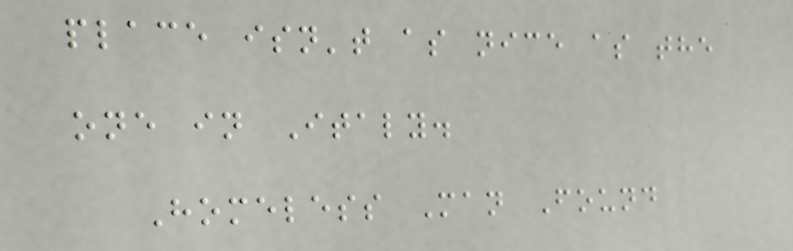place isn't as nice as the
one in Italy.
Homeless Man Found
